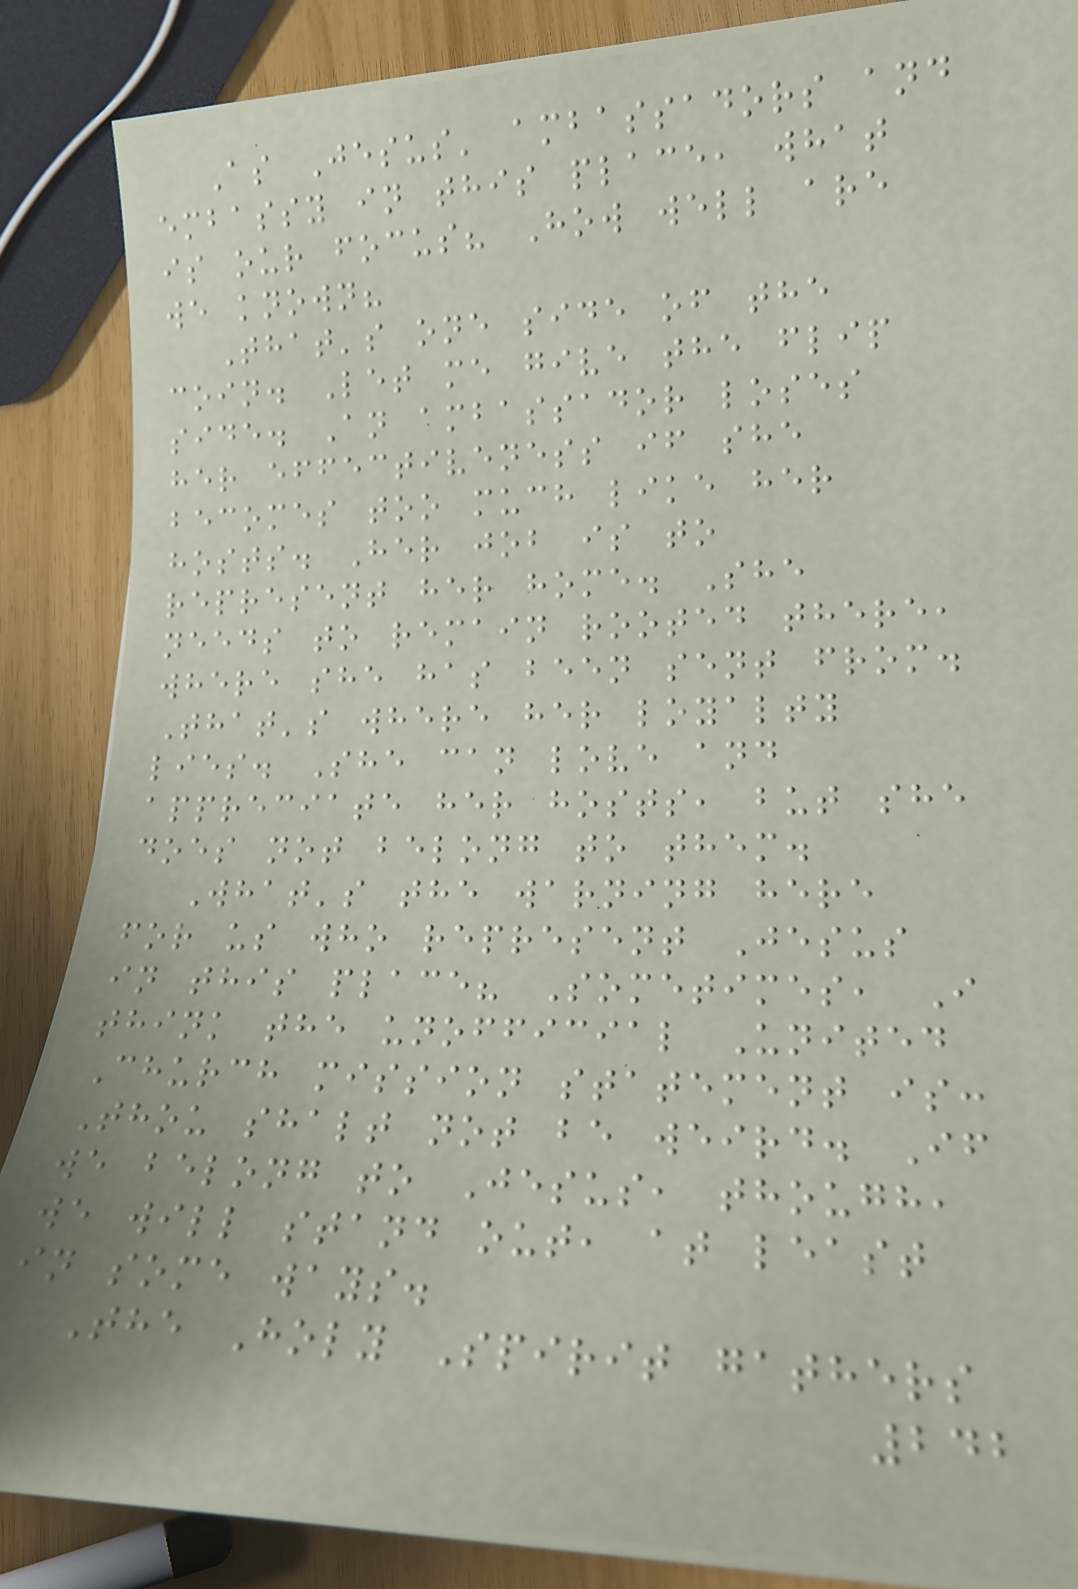As Jesus' ambassadors and
embassy in this place, what
is our focus? How well are
we known?
That's one side of the
coin. Let me give the flip
side. An ambassador loses
her effectiveness if she
becomes too much like her
hosts. Her job is to
represent her home. She
needs to remain rooted there,
where she has been sent from.
That's where her loyalty
lies. She can love and
appreciate her hosts, but she
does not belong to them.
What's the warning here
for us who represent Jesus
in this place? Sometimes, I
think the unofficial United
Church mission statement is:
Thou shalt not be weird. If
we belong to Jesus, though,
we will stand out, at least
in some ways.
The Holy Spirit gathers
242
